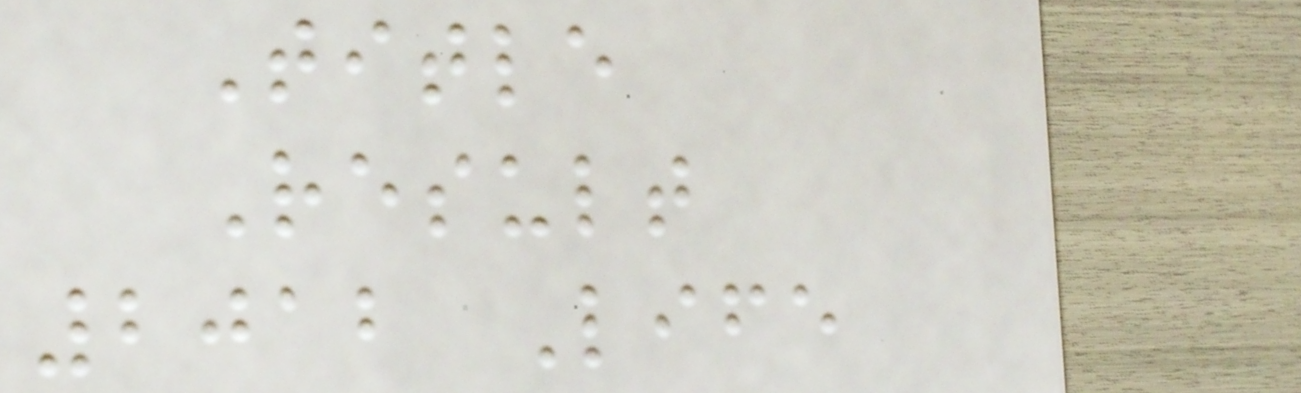Title
Result
2012 Life
